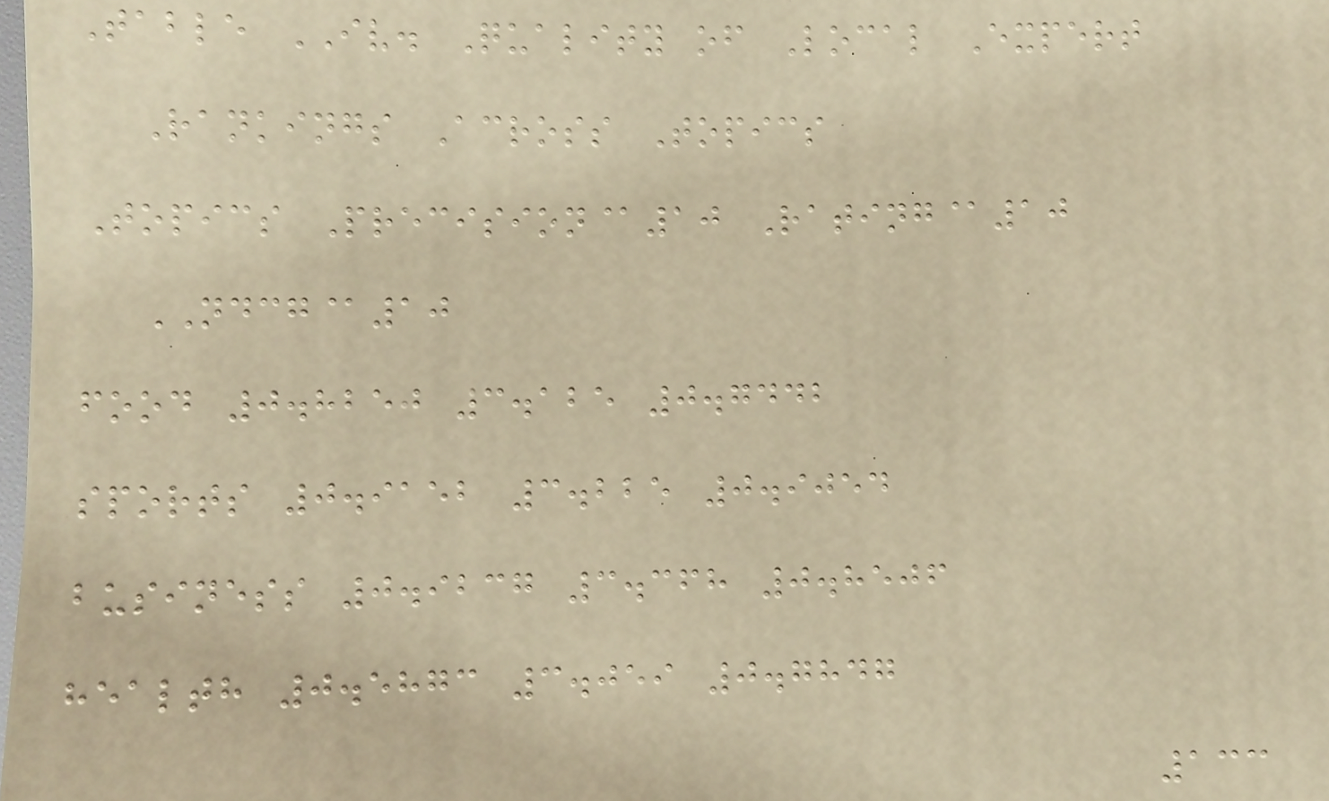Table IV. Quality of Local Expert
Rankings Across Topics
Topics Precision@10 Rating@10
NDCG@10
food 0.8250 3.125 0.7442
sports 0.9152 3.225 0.9054
business 0.9237 3.368 0.8506
health 0.5873 3.059 0.7847
133
